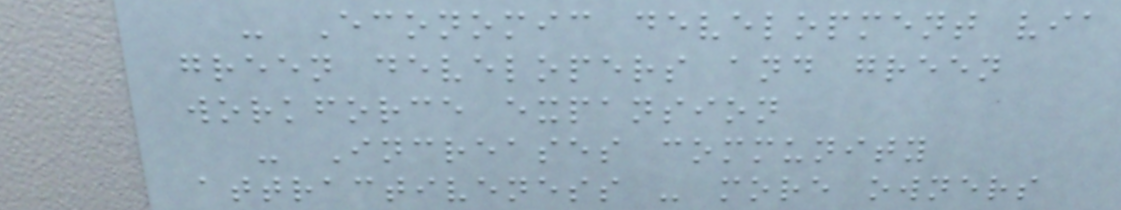- Economic development via
green developers and green
workforce expansion
- Increases community
attractiveness - more owners
